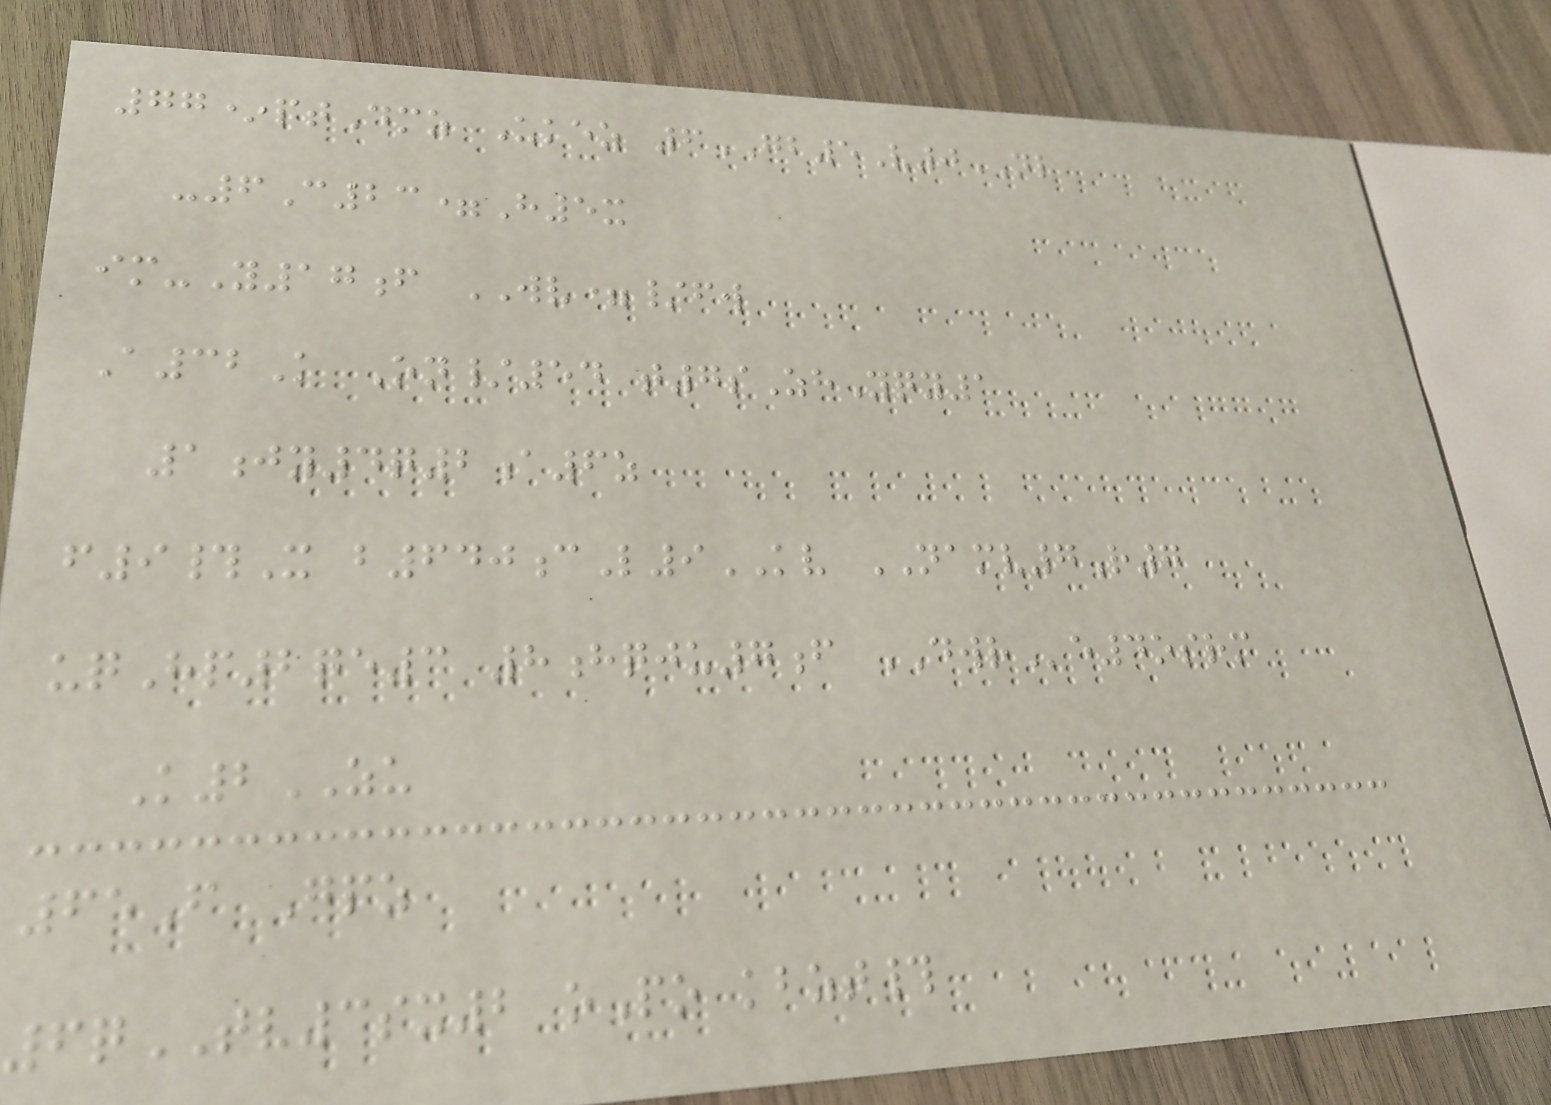77*ptDmz Ukez 6GB5V0NL
-6C23=H5x
im-Y17f WV=/fw
A32K On/54 t7sZhYqy1
1jy4q2a6z
f9#X b640cL9KV NAMV7R7
uqHp2qe3 8hqju7f DWRe4osrm
K2ZU
65F Gpz
6qTV3sx2 oPo kbzt#
